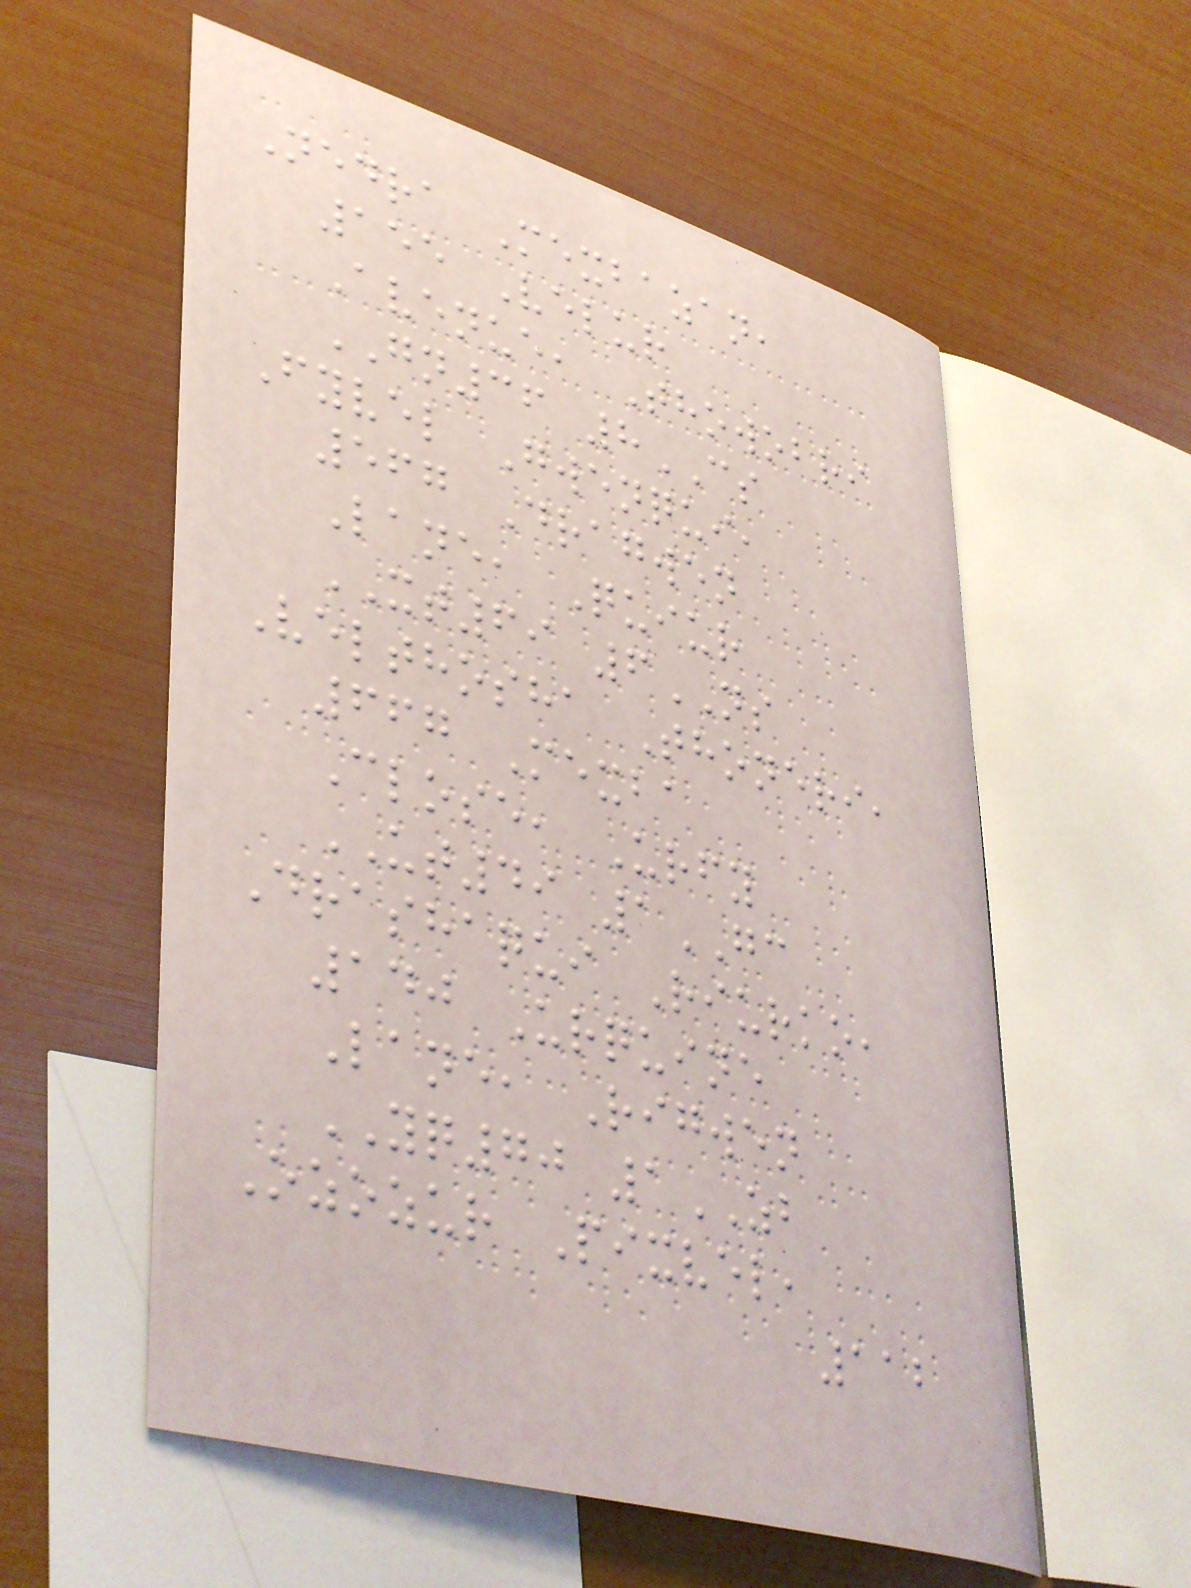Nedra Mexbazan,
155 Velur
Avenue, Thowobri
GN36 8CS
Fyvel Gwenqui,
567 Dragwen
Lane, Quiur
XT69 6NS
Velthosha Thoneri,
667 Mexba
Close, Urfy
UT49 1GC
Drashaqui Riurko,
140 Urquine
Lane, Rigwen
YQ70 1ZB
Ozozur Pixvel,
112
